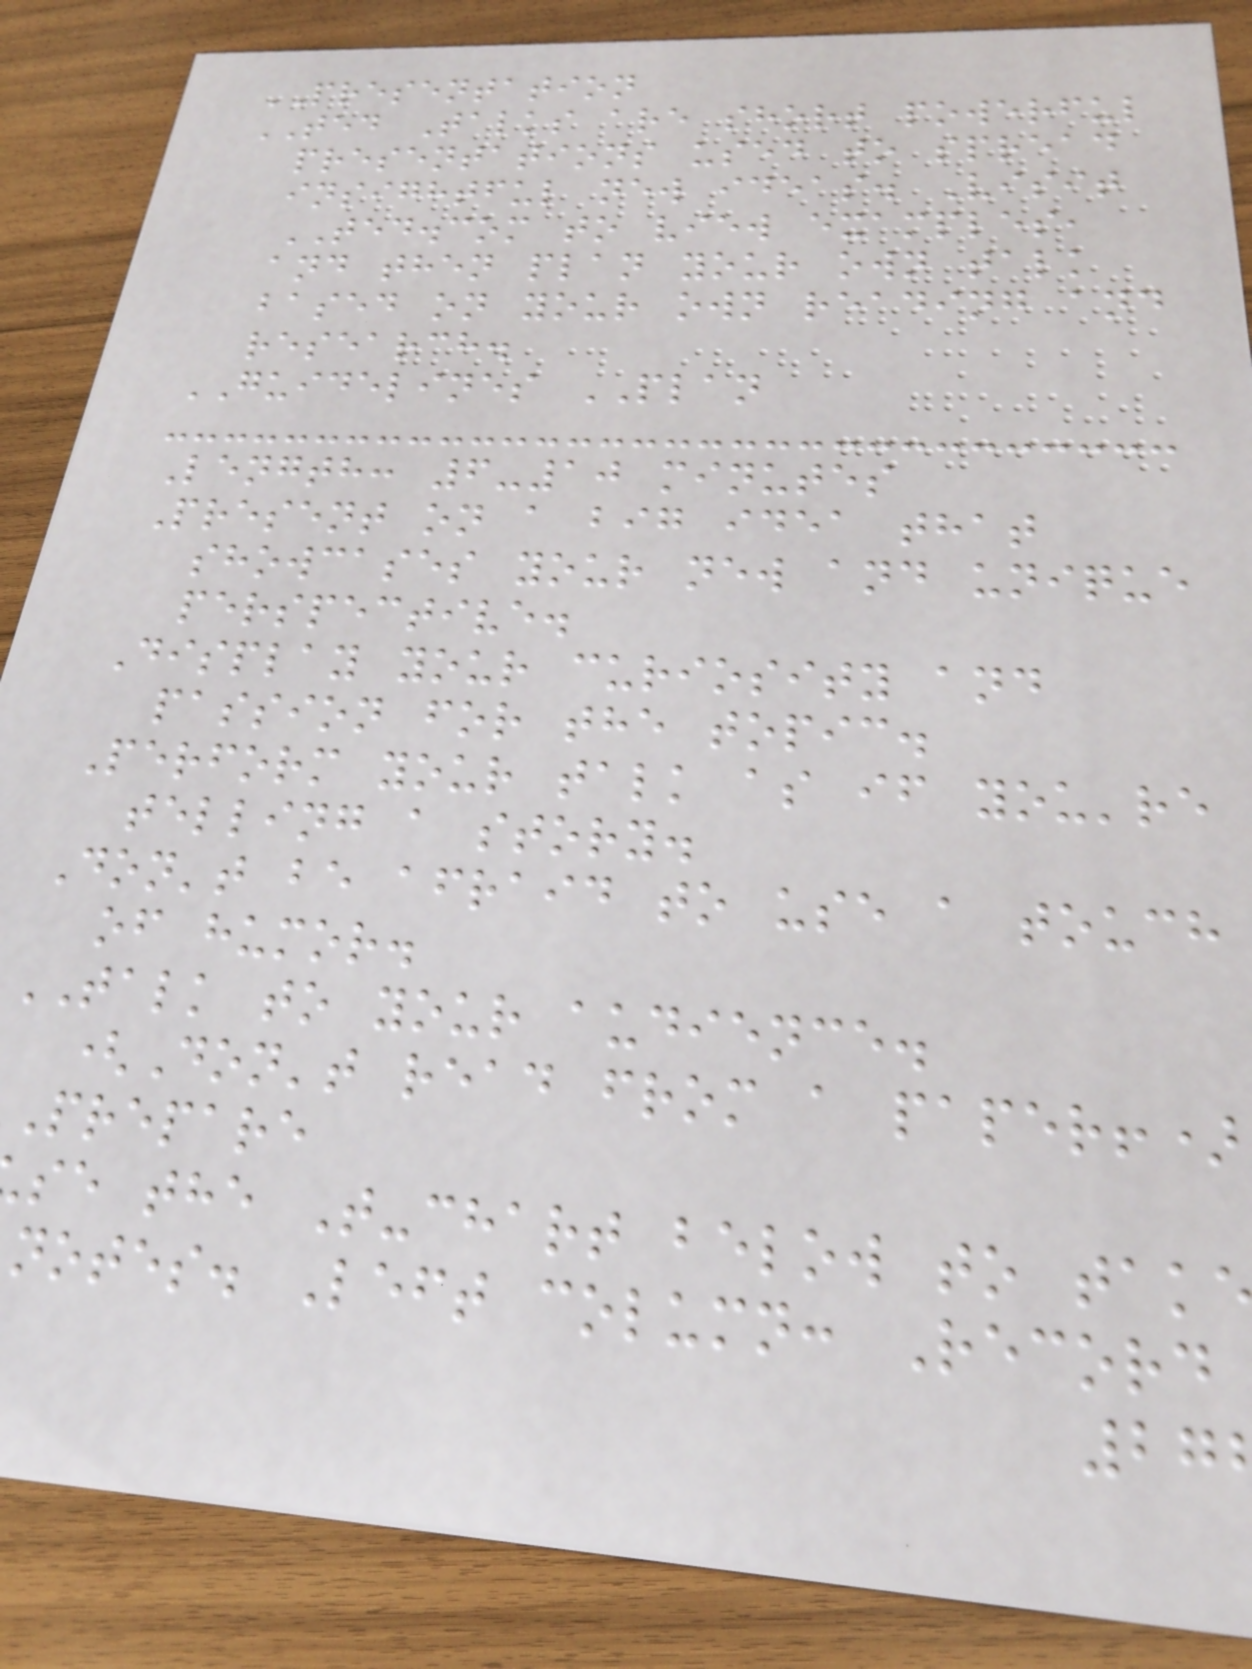PRESENTATION
TED Talks are short powerful
presentations used to spread
insightful new ideas. Visit
TED.com to view examples,
and then plan your own talk
based on your own reading and
research.
GUIDELINES PLAN
Length: 6-10 minutes
Present on a big idea that
showcases your new and unique
perspective.
Display your curiosity and
passion for the topic.
Perform your talk as if you're
telling a story.
Don't be afraid to use a touch
of humor.
TALK to your audience.
(Don't read from a paper!)
prepare
se the T-chart below to tak
notes. Left column: Record
